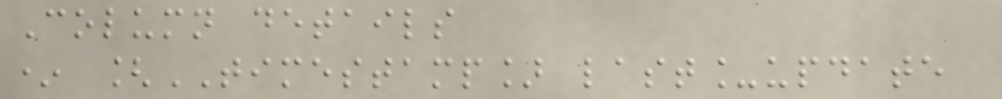Column details
* [TIMESTAMP] last_update
